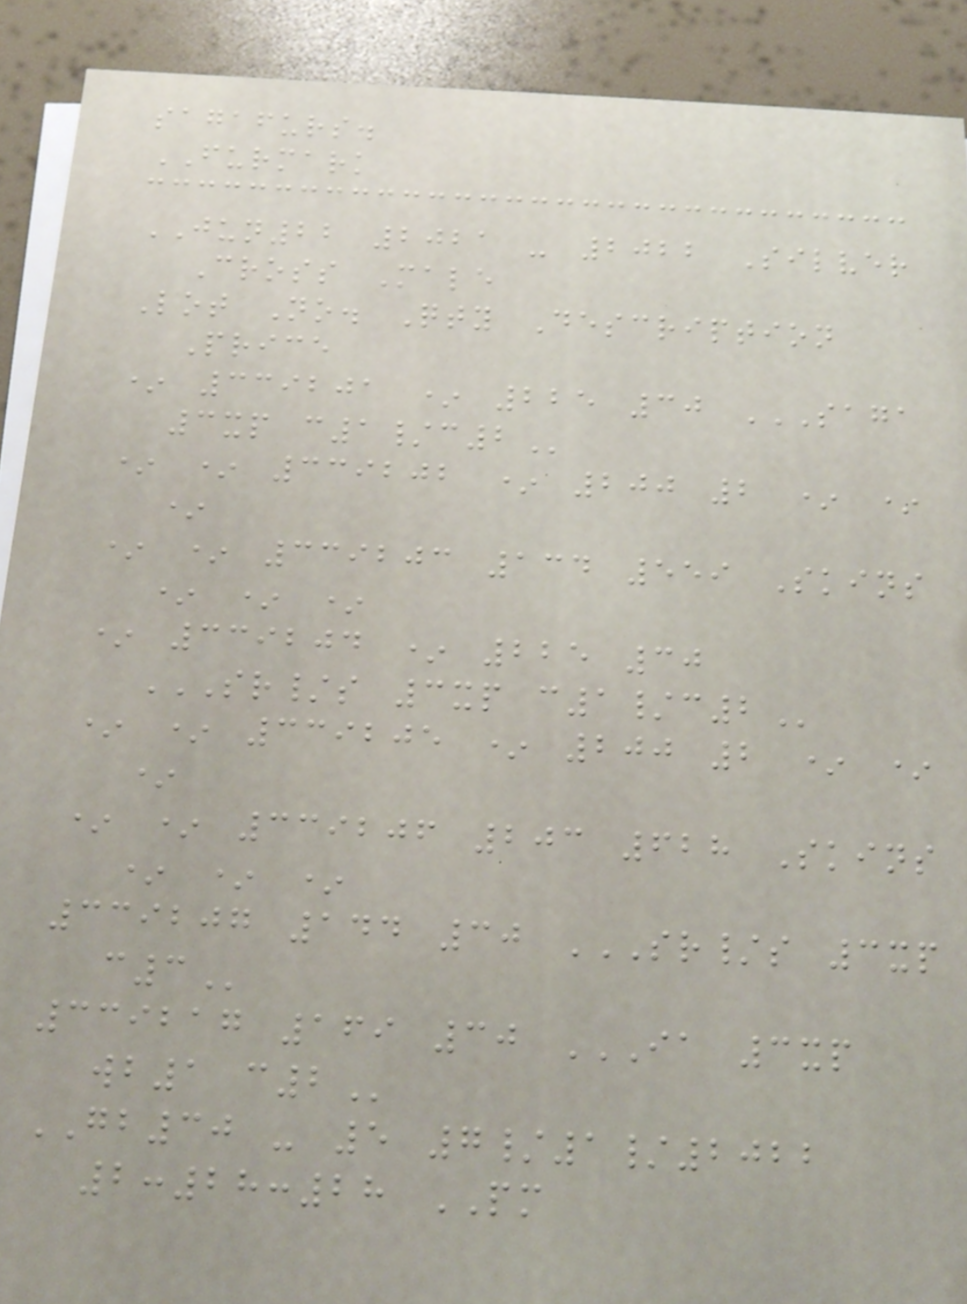sagafurs.
FURMARK
JUN22 2021 - 2022 Silver
Cross Male
Lot No. Qty Description
Price
* 339201 * 225 30 SAGA
3XP C1/C2
* * 339202 * 200 2 * *
*
* * 339203 134 559 Skins
* * *
* 339204 * 225 30
SR/S 3XP C1/C2
* * 339205 * 200 2 * *
*
* * 339206 203 628 Skins
* * *
339207 144 30 SR/S 3XP
C3
339217 169 30 IA 3XP
WB1 C2
GB30 - 5 7/1/2022
2:28:28 PM
